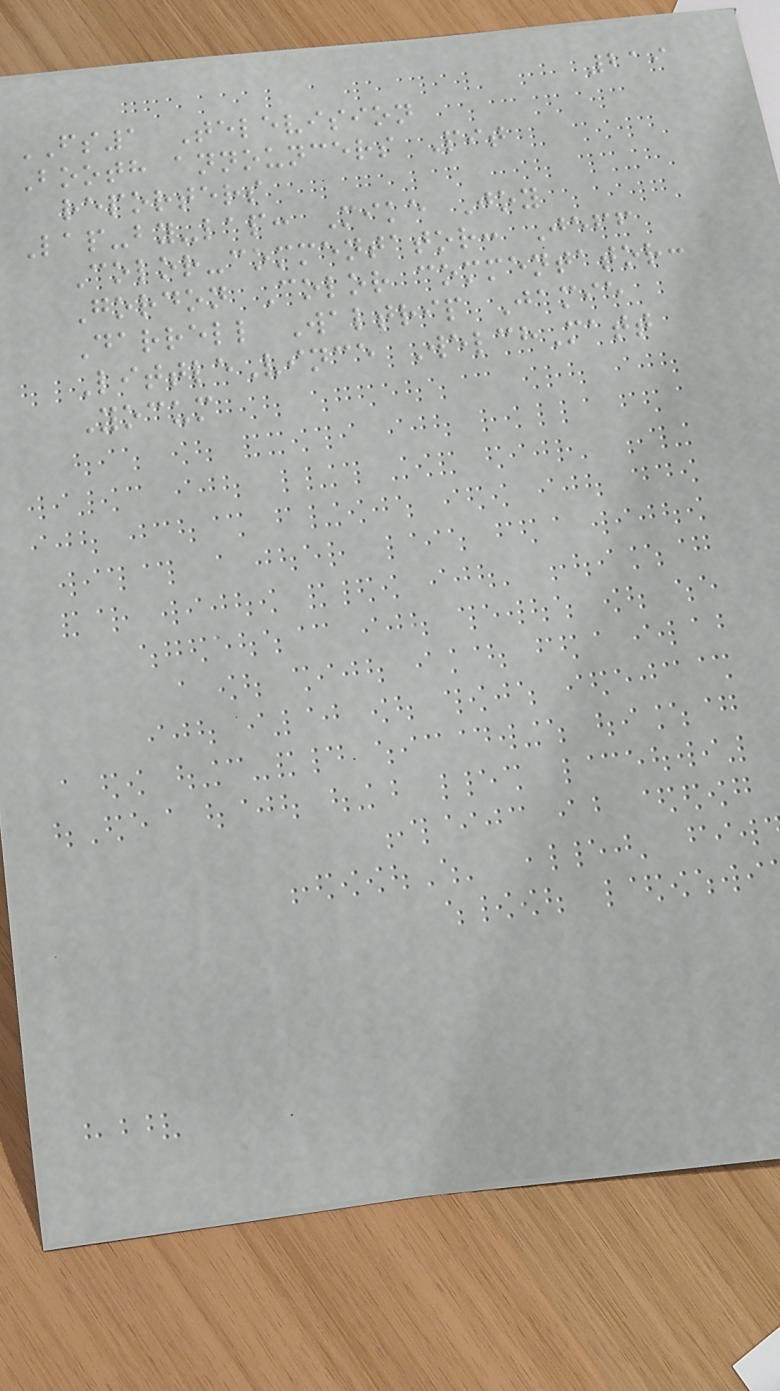219
FS1 Television
Booth announcers Pit
reporters
Lap-by-lap: Mike Joy
Color-commentator: Jeff
Gordon Color commentator:
Darrell Waltrip Jamie
LittleVince WelchMatt
Yocum
